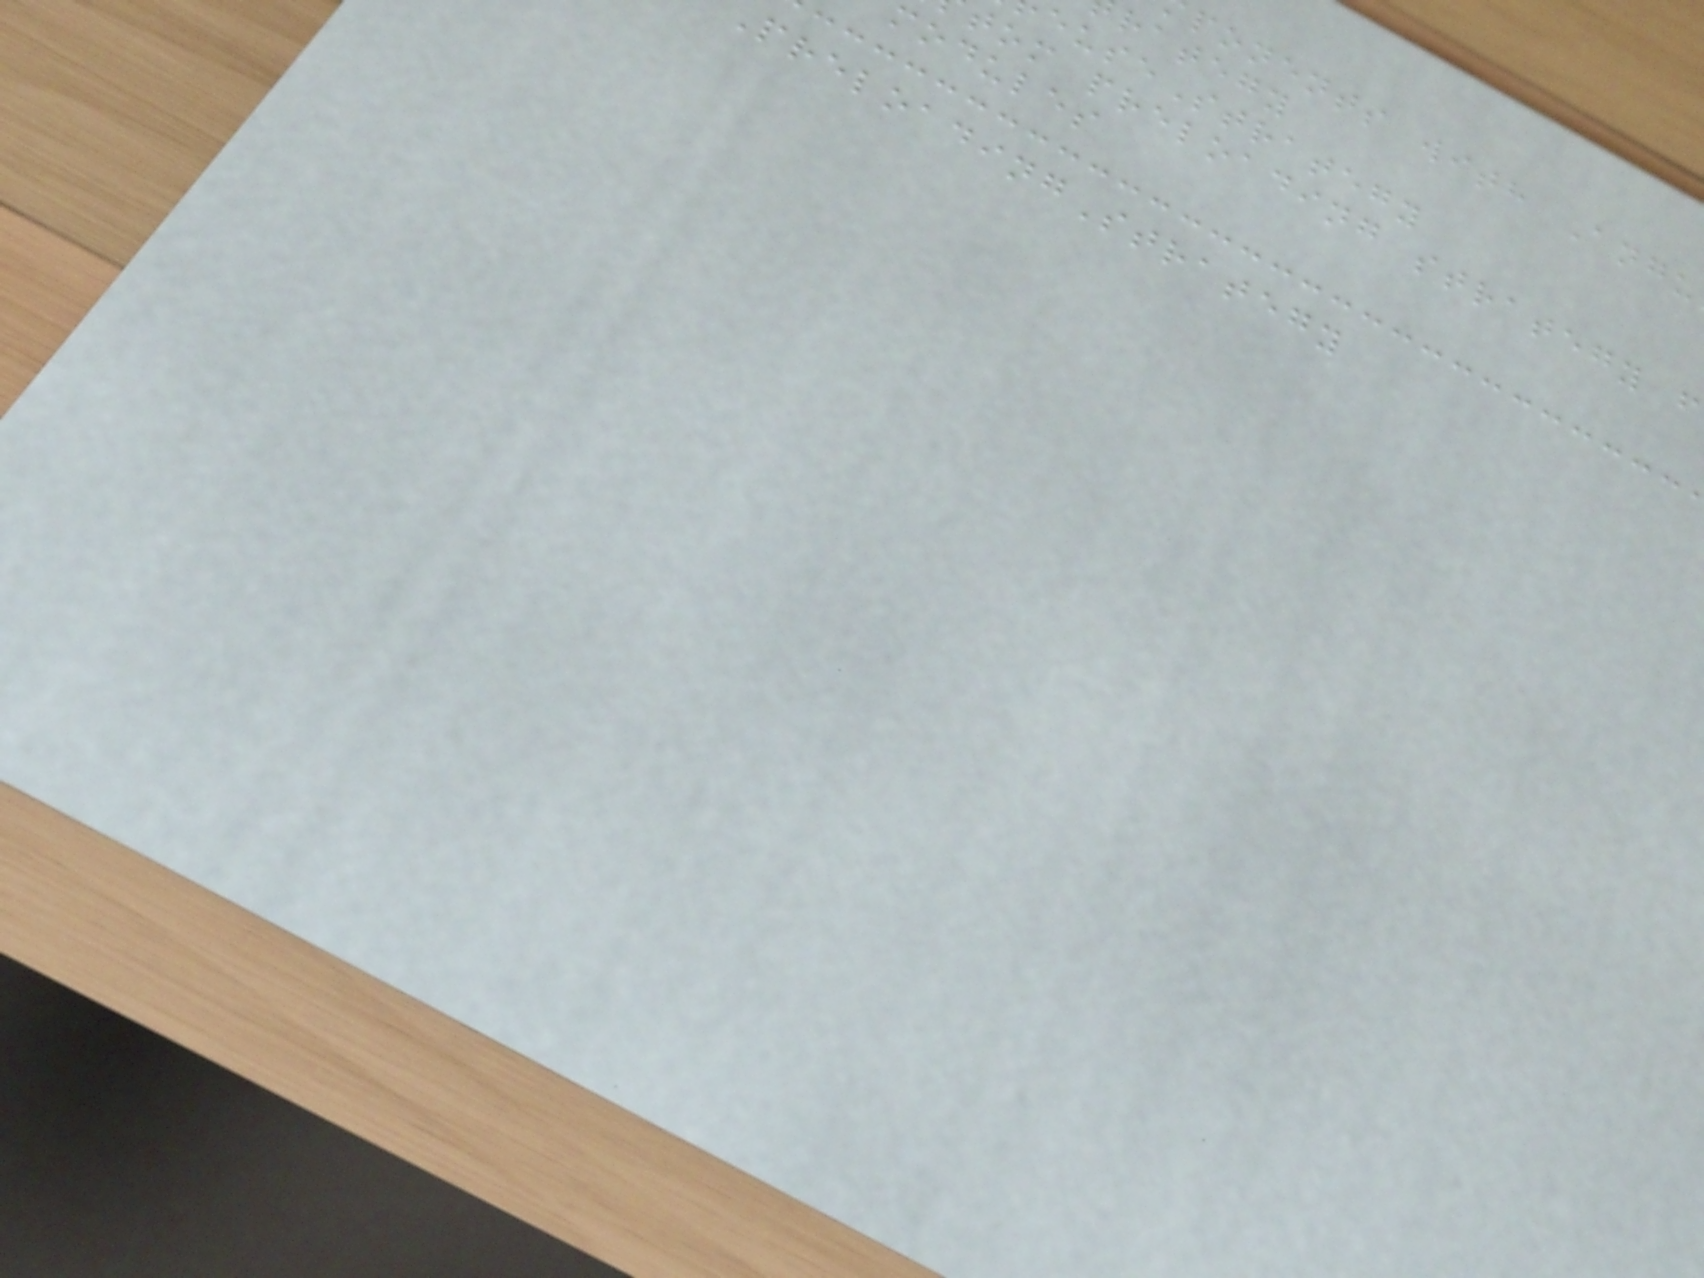ponents with Angu
rategy
euseStrategy
tom preloading strategy f
modules
reloadingStrategy
